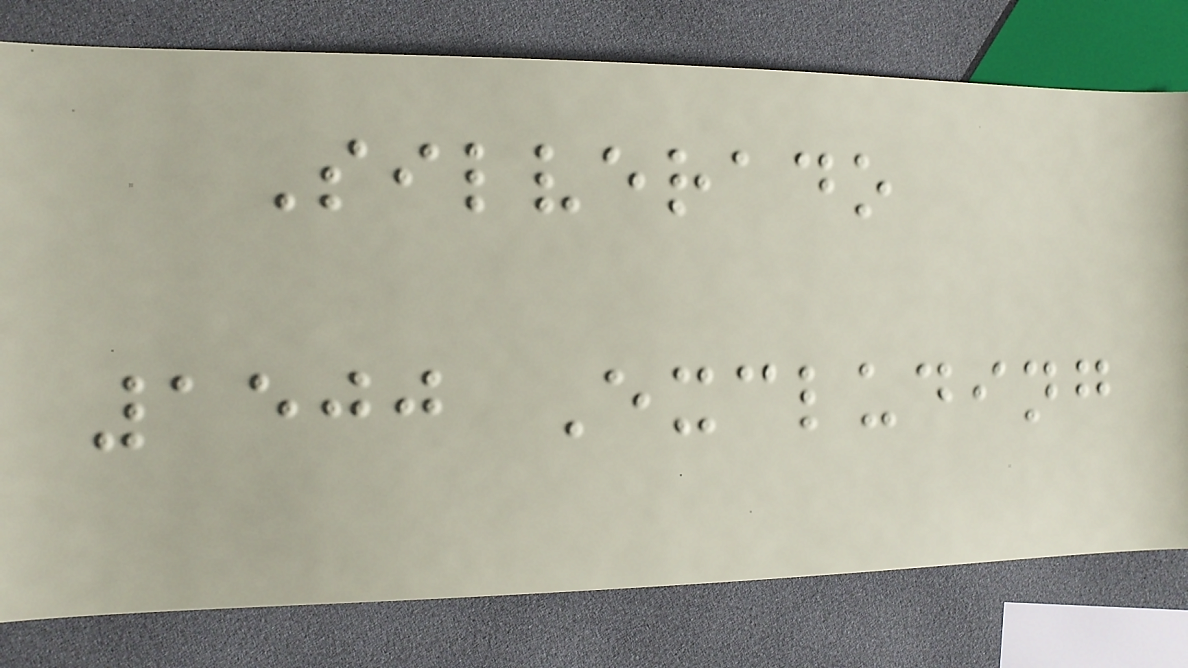Silverado
1500 Excluding
